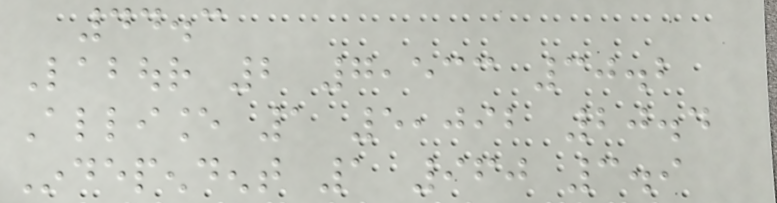44.3
Labour 2 7,533 30.2
Alliance 1 5,092 20.4
Independent 1 960 3.9
